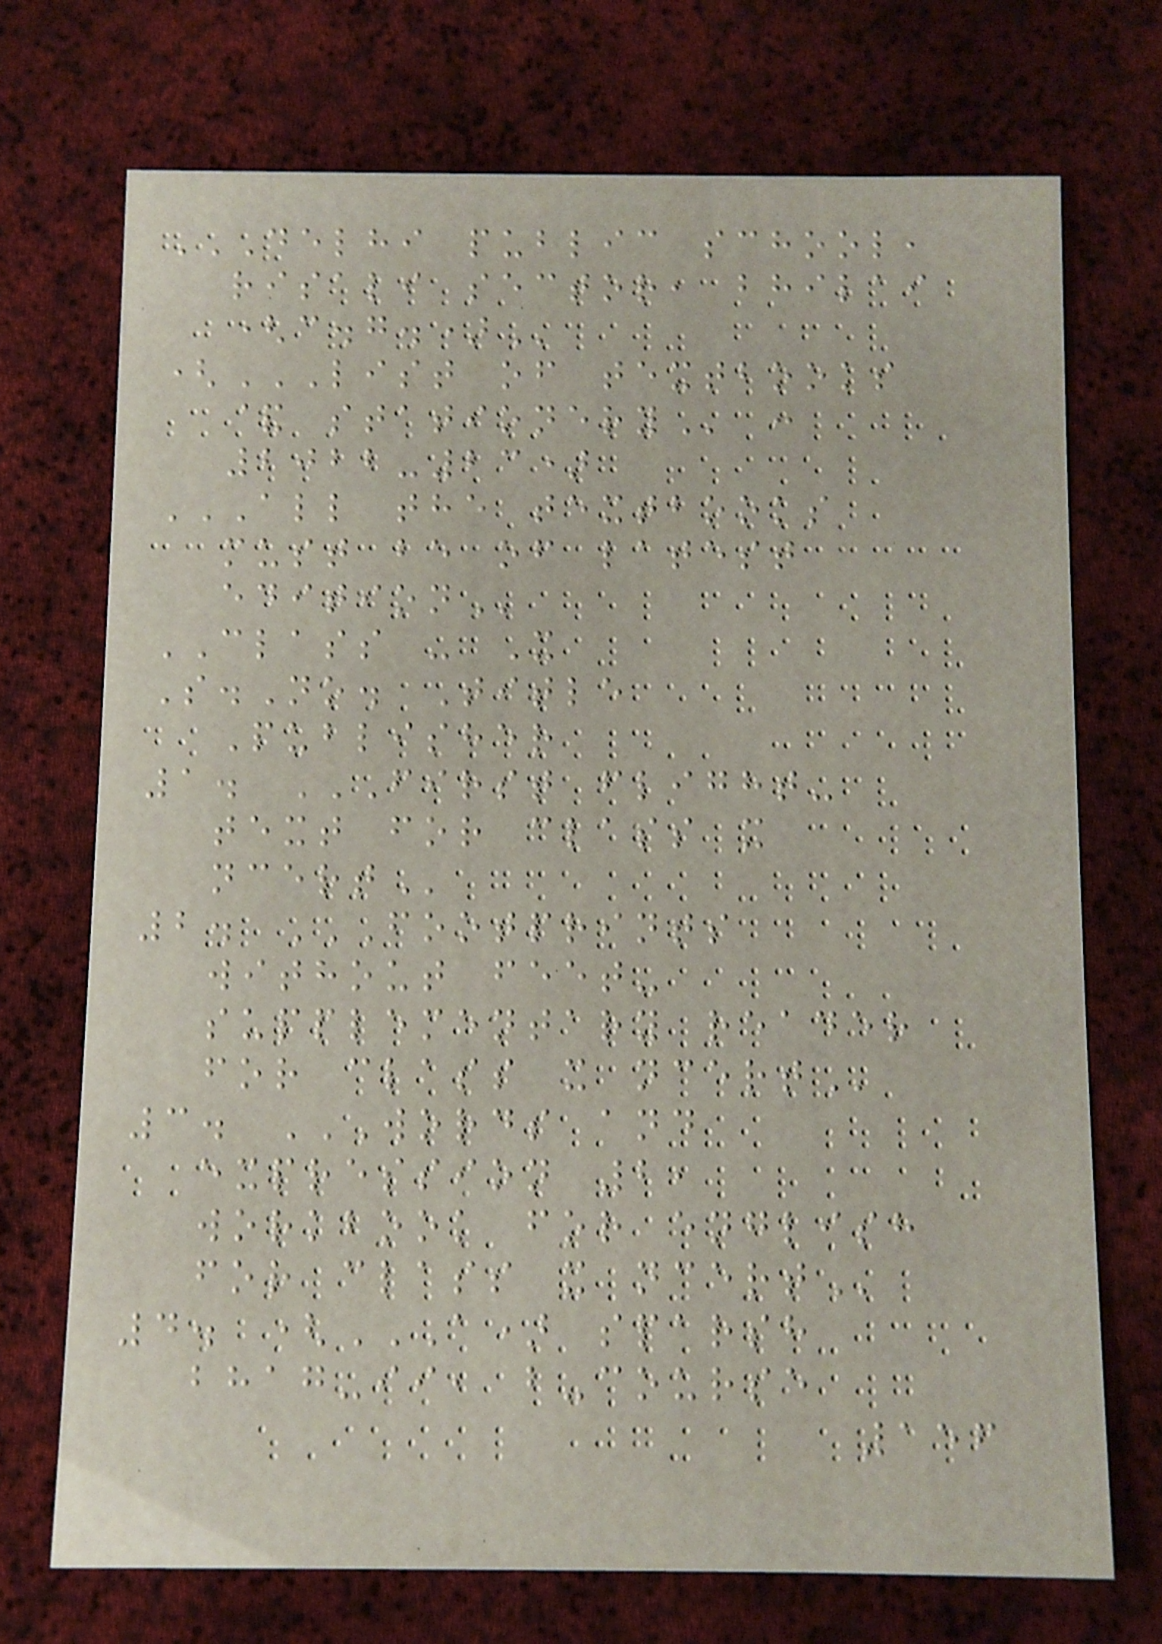DELHI PUBLIC SCHOOL,
RISALI SECTOR, BHILAI
(C.G.)
(LIST OF TEXTBOOKS
& STATIONERY :
2022-23)
ALL THE TEXTBOOKS
MUST BE OF LATEST
EDITION
CLASS - X
S.No. Title
Publisher
1. FIRST FLIGHT-
TEXT FOR CLASS X
NCERT
2. FOOTPRINTS
WITHOUT FEET-
SUPPLEMENTARY READER
FOR CLASS X NCERT
3. WORDS AND
EXPRESSION 2,
WORKBOOK FOR ENGLISH
FOR CLASS X NCERT
4. (A) SPARSH
BHAG-II, B-COURSE
156
